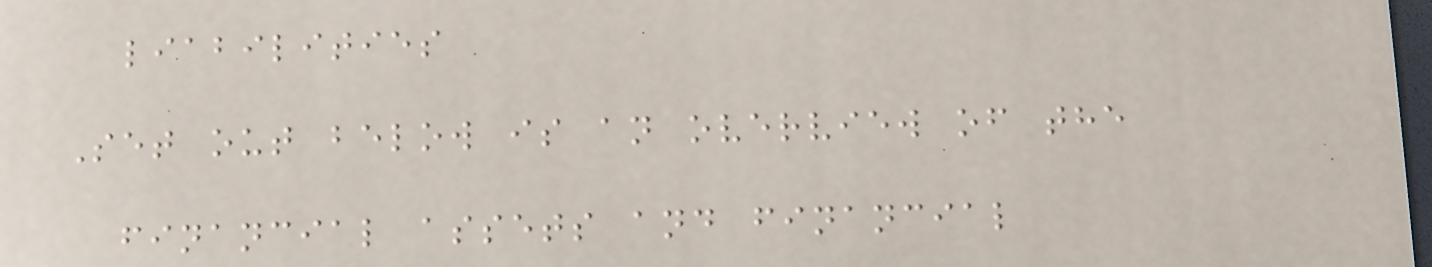liabilities
Set out below is an overview of the
financial assets and financial
